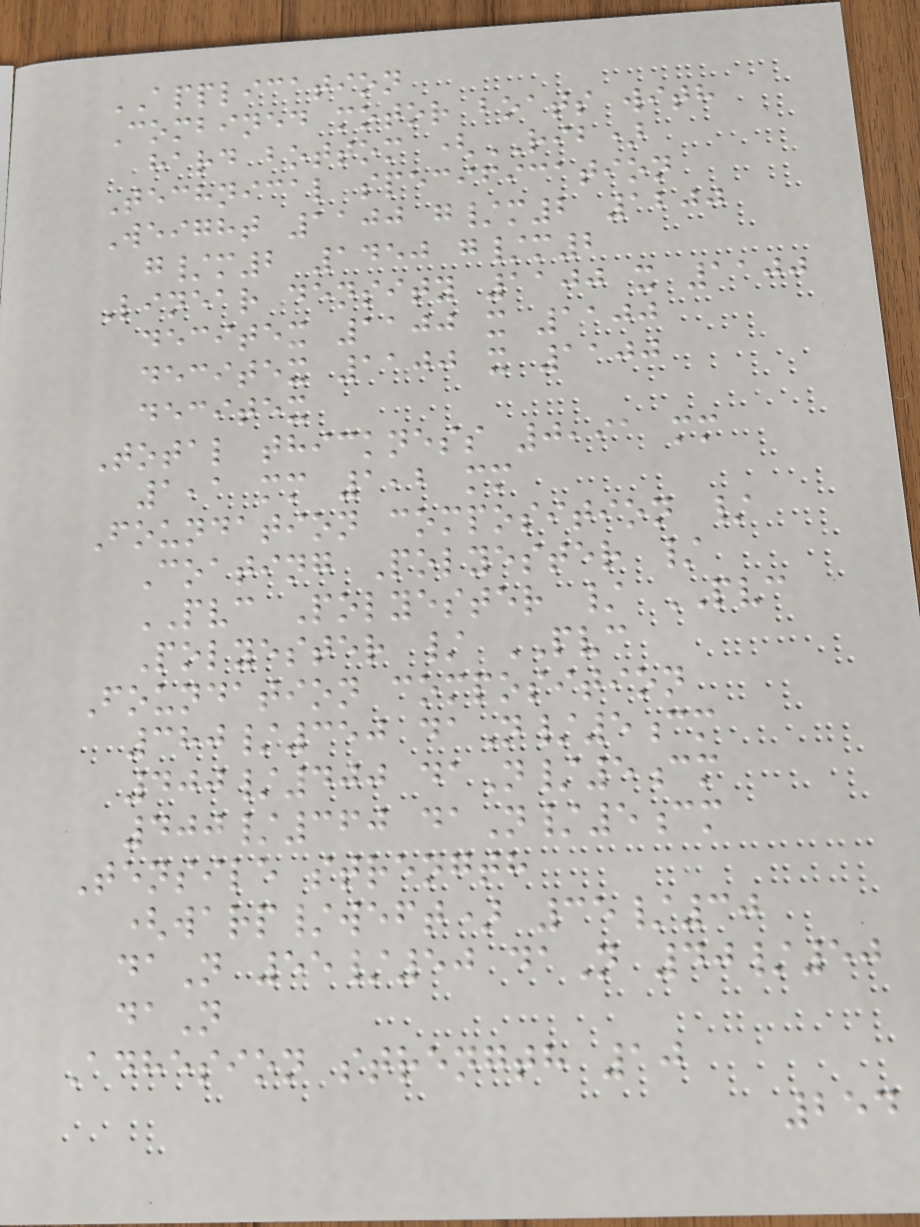APPLICATION
Combined motor boats with
hard bottom (RIB)
Technical specification
Weight 1100 g/m2 1200
g/m2 1450 g/m2
Linear density 1100 x 1100
decitex 1100 x 1100
decitex 1100 x 1100
decitex
Total thickness 0,91 mm
1,1 mm 1,2 mm
Foundation composition /
Coating Polyester /
PVC Polyester / PVC
Polyester / PVC
Foundation composition
380/350 daN/5cm
400/400 daN/5cm
400/360 daN/5cm
Tensile strength
(warp/weft) 35/30
daN 55/50 daN 40/50
daN
Adhesion strength 10
254
